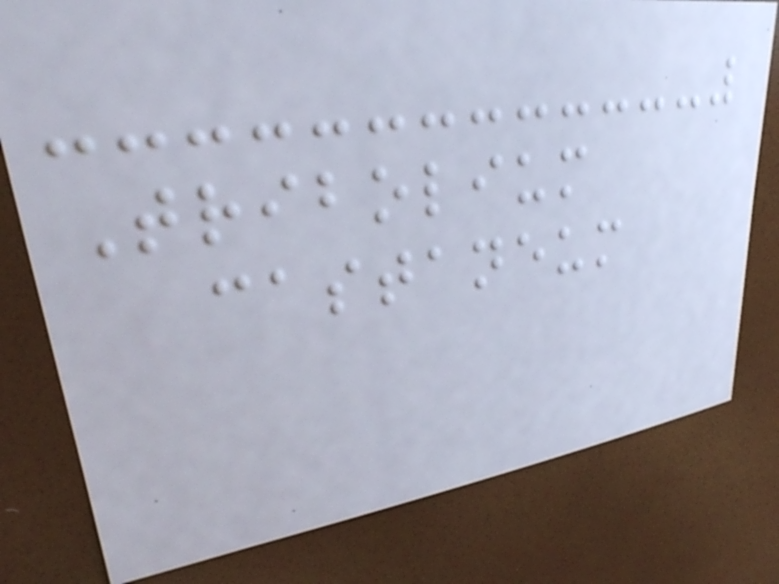Tribolium
castaneum
